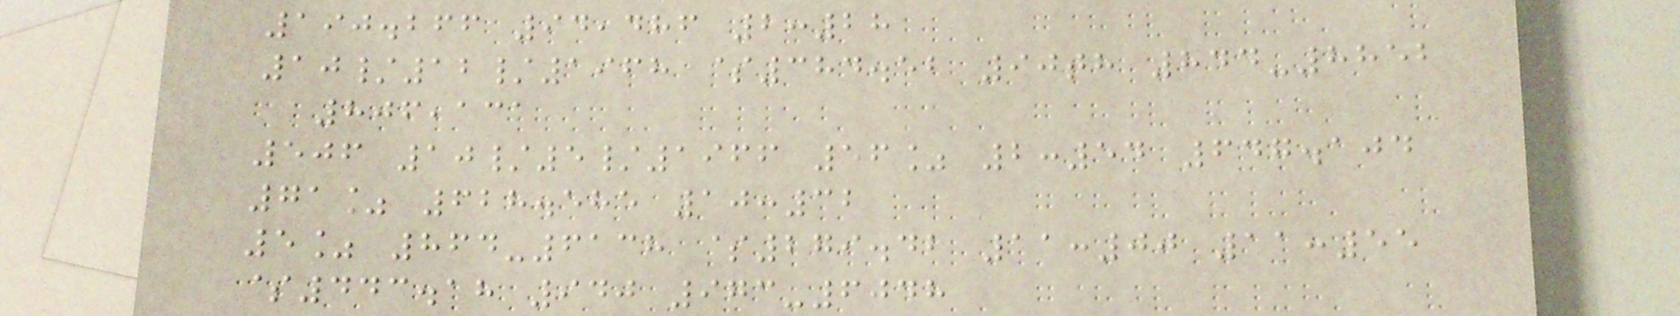190.266 94,486 2:28
10/12/1968 $384.52 90th 844-8852
806,131
506 10/5/1966 56% 2:54 647.104
71% 628.585 10:32
5% 864-6138 $279.42 11:00 11:55
$443.18 940 973-6048
